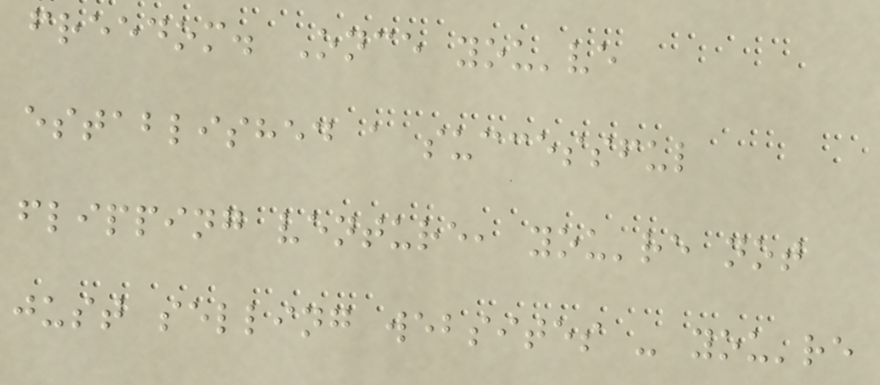freedom. Once you've
established a successful
flipping venture, you're not
just selling websites - you're
